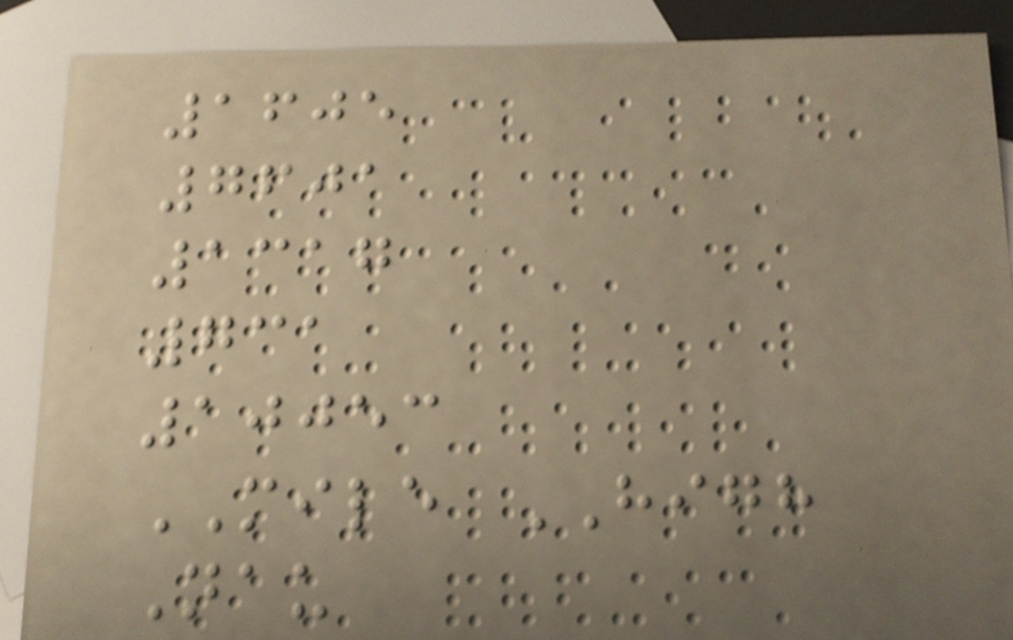1605
7601
1317
731
10053
MILE HIGH
Nau
